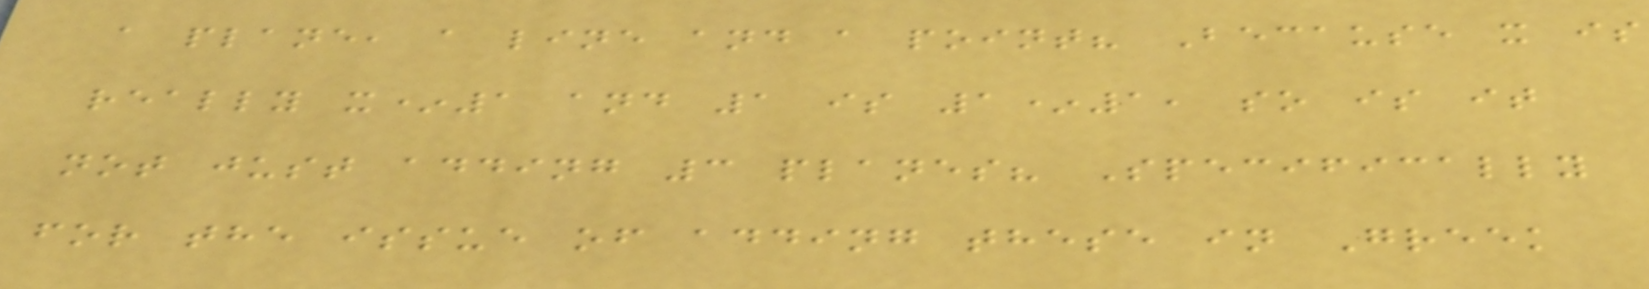a plane, a line and a point? Because x is
really x*1 and 1 is 1*1, so is it
not just adding 3 planes? Specifically
for the issue of adding these in Greek
